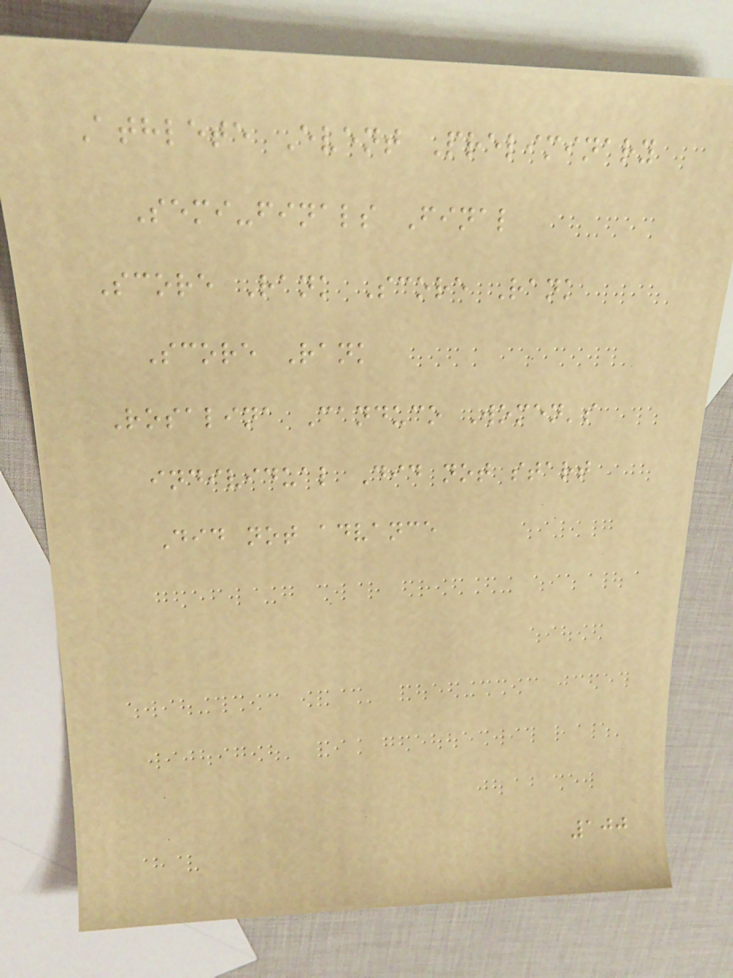Athlete Event Preliminary
Semi-finals Final
Score Rank Score Rank
Score Rank
Rosalina Canduco Women's
individual Did not start
Did not advance
100
